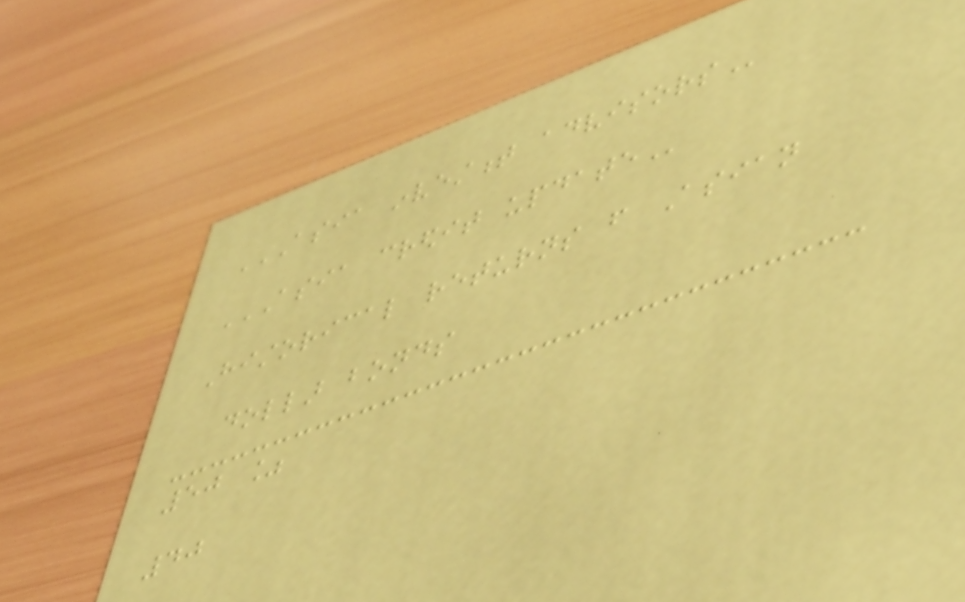ASIA INVESTMENT ADVISORS
ASIA CREDIT UPDATE
Historical returns from Asian
dollar bonds
50 %
40
